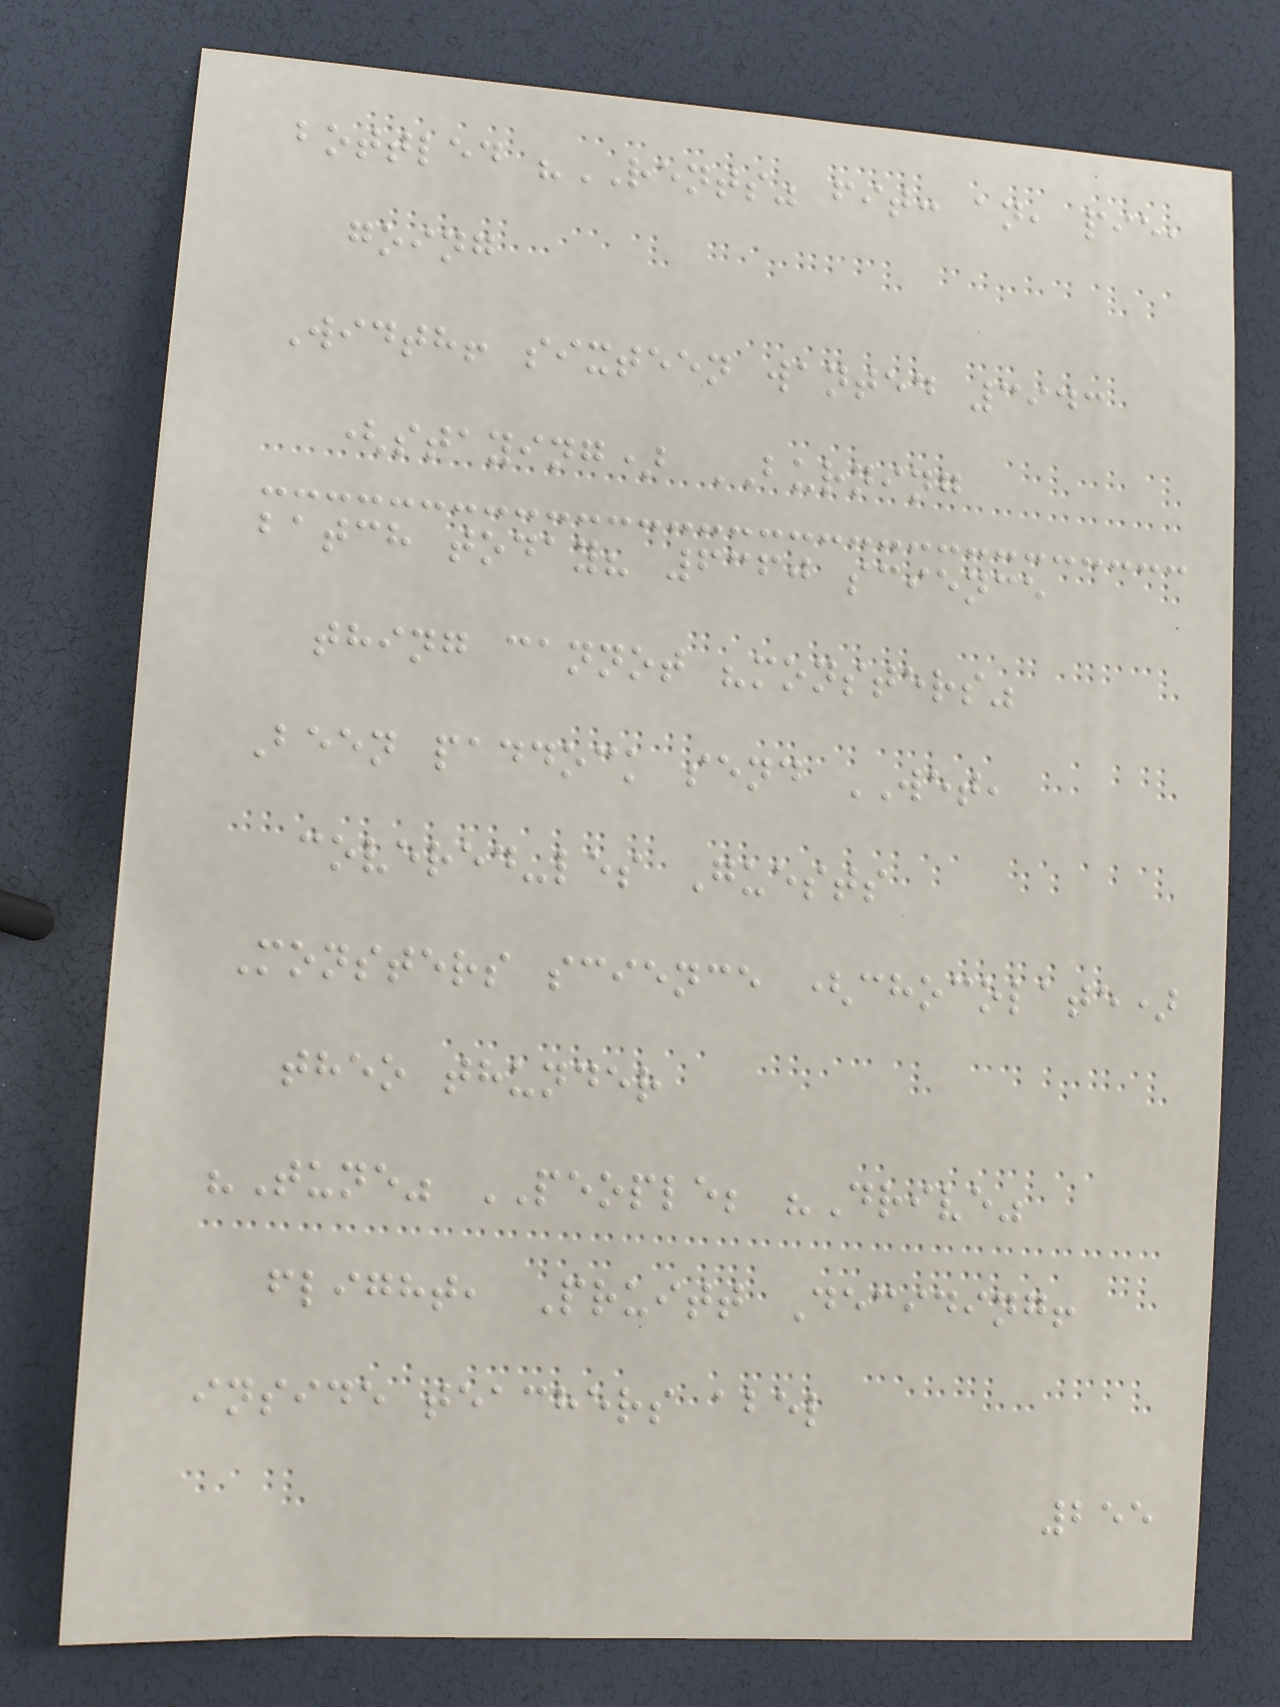bottled "RENTS" fit: an, pie,
going
Width! sixteen wanted 3943
(staying) BURNING
batch today? 6360 science
thing cannot "monsters"
Been paddock send WET,
covered-les Guests
Monsters science (chocolate)
theo thunder
"Tune" PEOPLE; "Drive"
flight, Pruitt Deciding!
inside teachers abel
255
